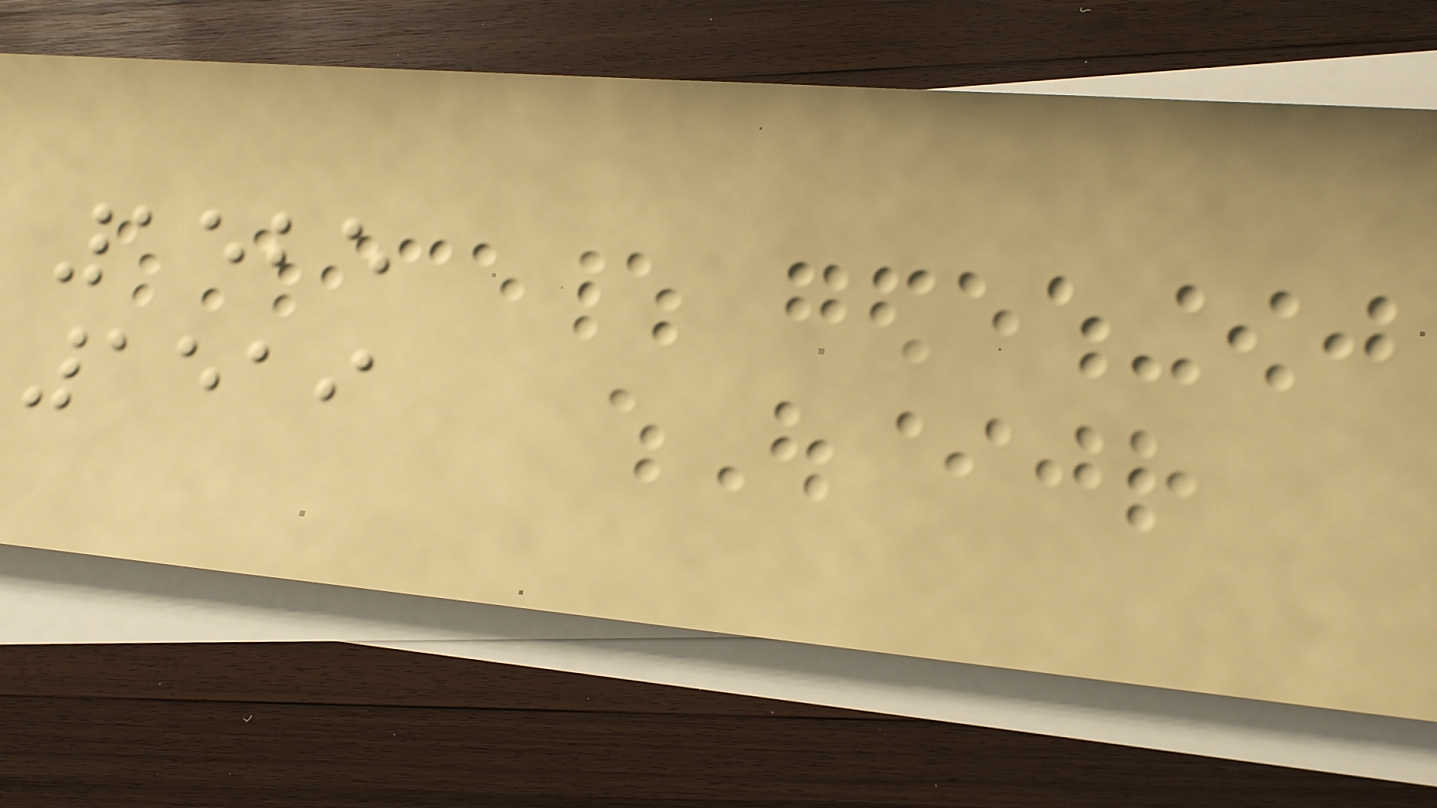1525
1519
